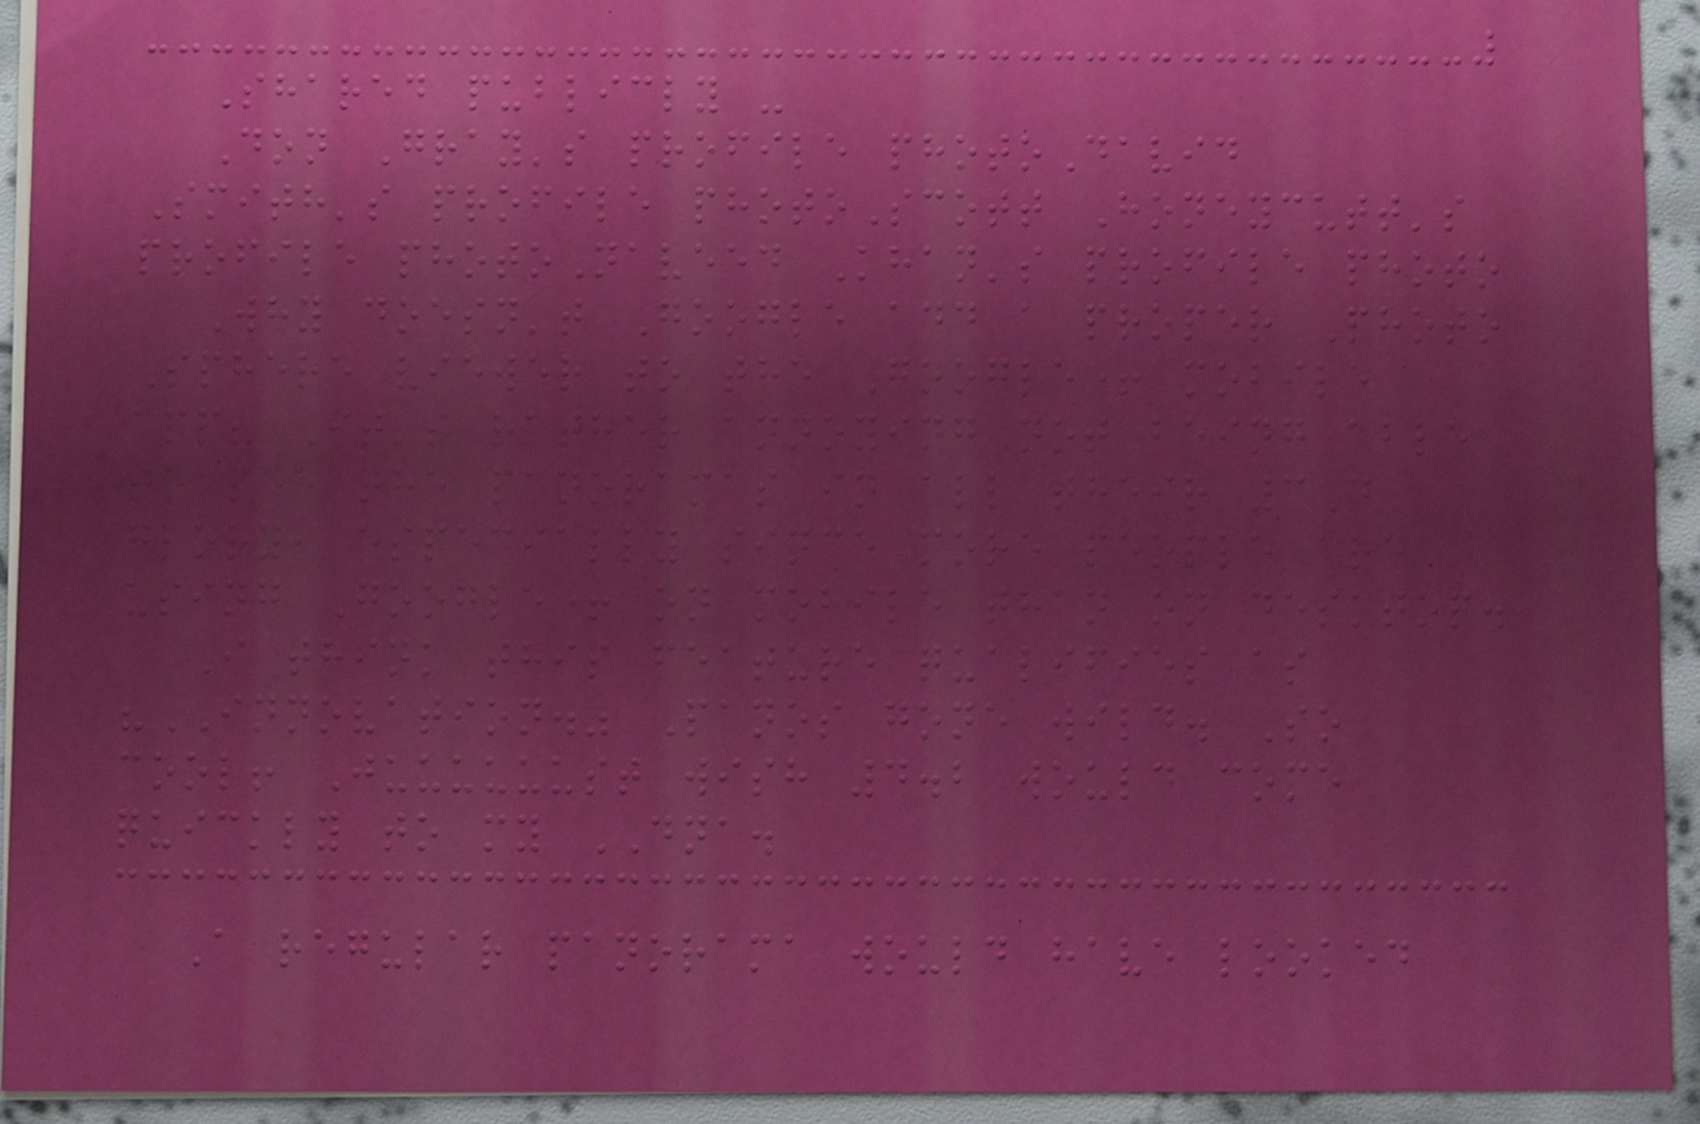Shared publicly -
Don Gray's profile photoDavid
Smith's profile photoScott Honeycutt's
profile photoNaveed Khan's profile photo
Why doesn't Google add a proper Photo
Sphere viewer to the Google+ mobile
app? It's rather annoying not being able
to see the panoramas in all their 3D
glory, especially since more people are
using Google+ on mobile than on desktop.
I think this feature qualifies as
"INNOVATION." Panos gone wild. So
cool! Juuuuuust wish 4.2 would come
quickly to my DNA.
A regular panorama would have looked
